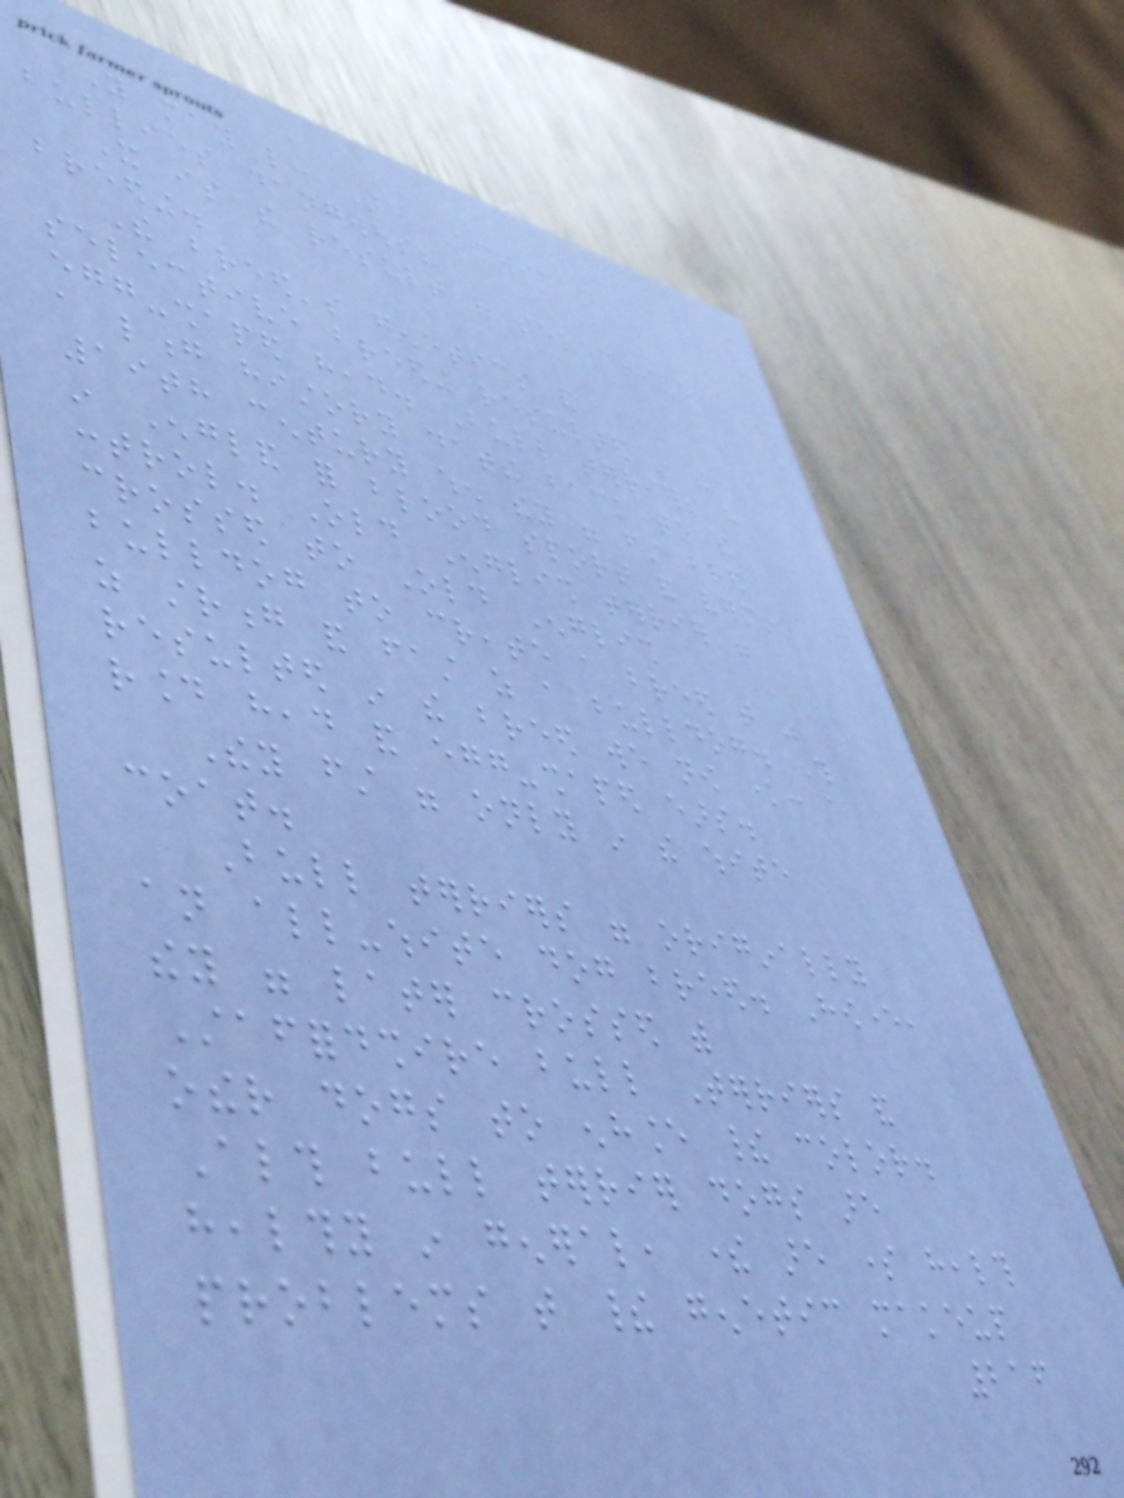You may like: Are American
bullies dangerous?
It is the result of selective
breeding.
The breed's genetics and
selective breeding resulted in the
egg-shaped head. Bull terriers have
a long history dating back to the
19th century when they were first bred
in England for blood sport and vermin
control. Old English terrier were
crossed to Old English
bulldog to create a breed that was
as strong and fast as a bulldog. This
resulted in the breed we now know: a
round head and egg-shaped ears.
They first were only in the white
coat.
Bull terriers were originally
an all-white dog breed. However,
they were later crossed with
Staffordshire bull Terriers and
other dogs to enhance their color.
Although bull terrier dogs are
healthy in general, there are some health
problems that their genetic makeup
216
